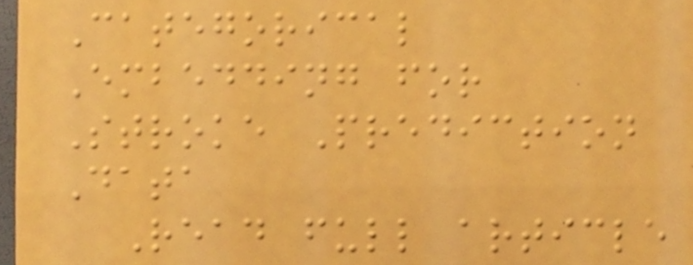Categorical
Embedding for
Stroke Prediction
Data
Read full article
